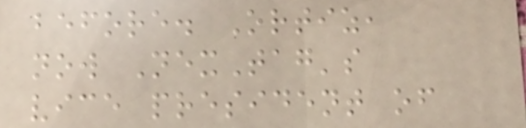before. Ortiz,
now NexTag's
vice president of
